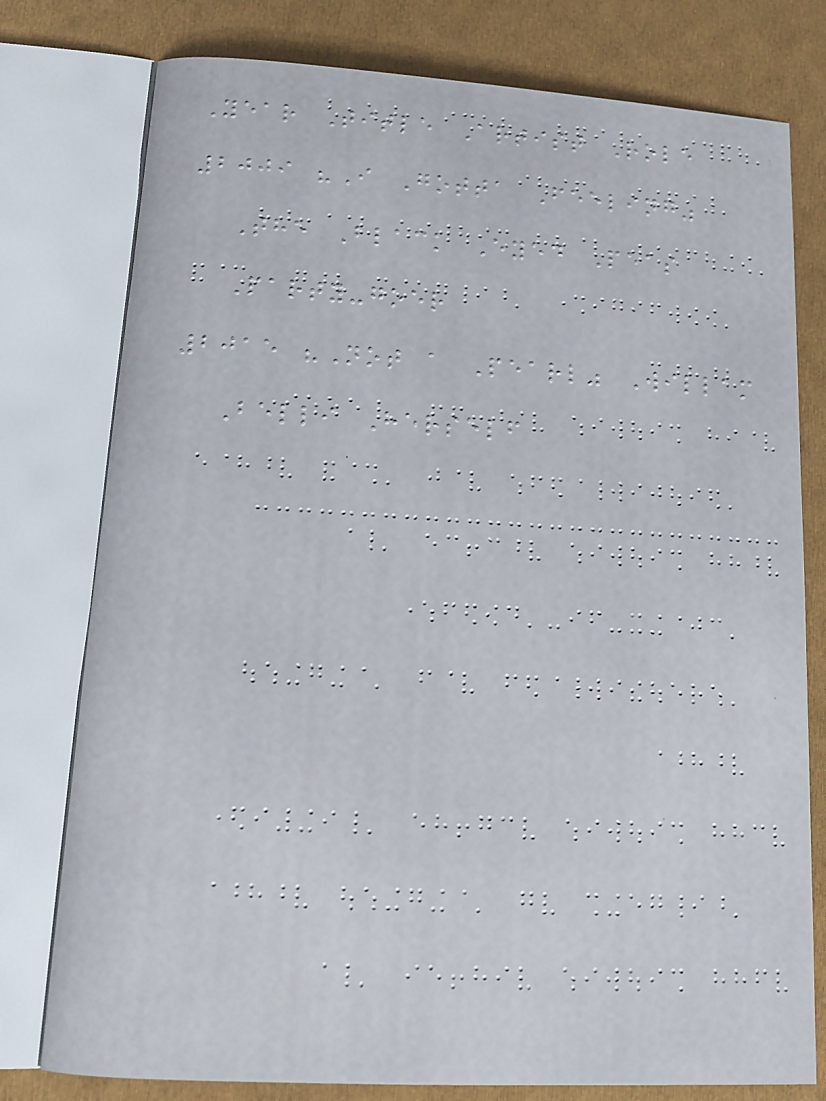Year Title Artist Role
2009 "I Gotta Feeling"
The Black Eyed Peas
Party-goer
2015 "Not a Pearl" Willam
Belli Herself
